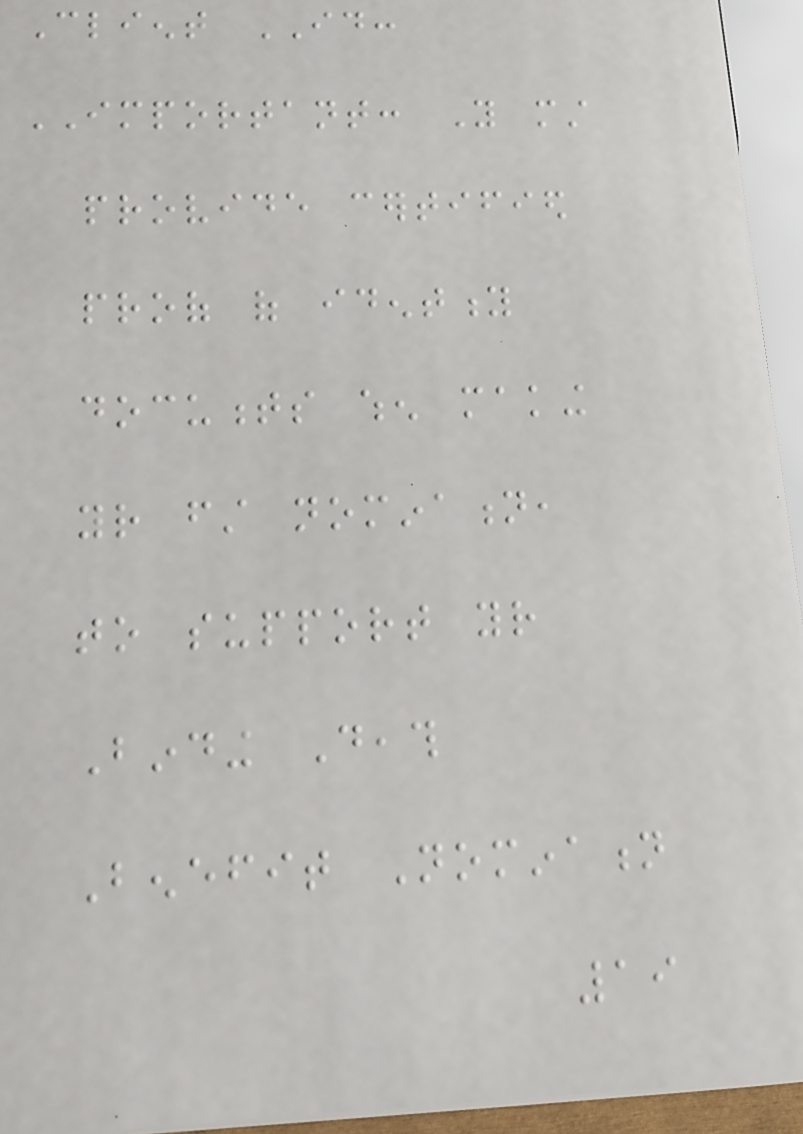Client ID:
IMPORTANT: You must
provide certified
proof of identity
documents when making
your first nomination,
to support your
Binding Death
Benefit Nomination
19
